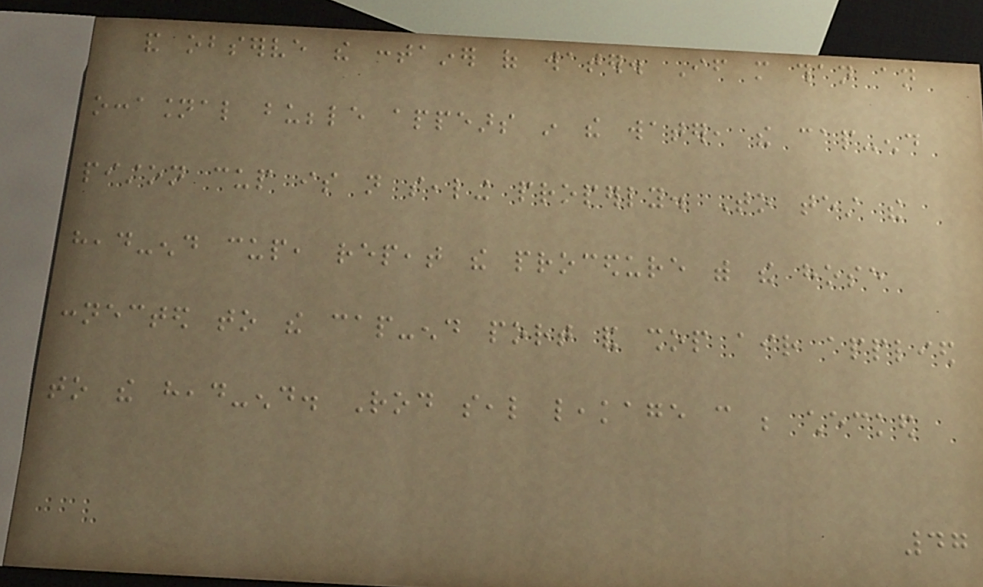and observe the container of water. If more than an
occasional bubble appears in the water, the cap-end
piston cup is not sealing properly. To test the
head-end cup, repeat the procedure with the hose
connected to the cap-end port and shop air applied
to the head-end. Rod seal leakage can be checked
47
